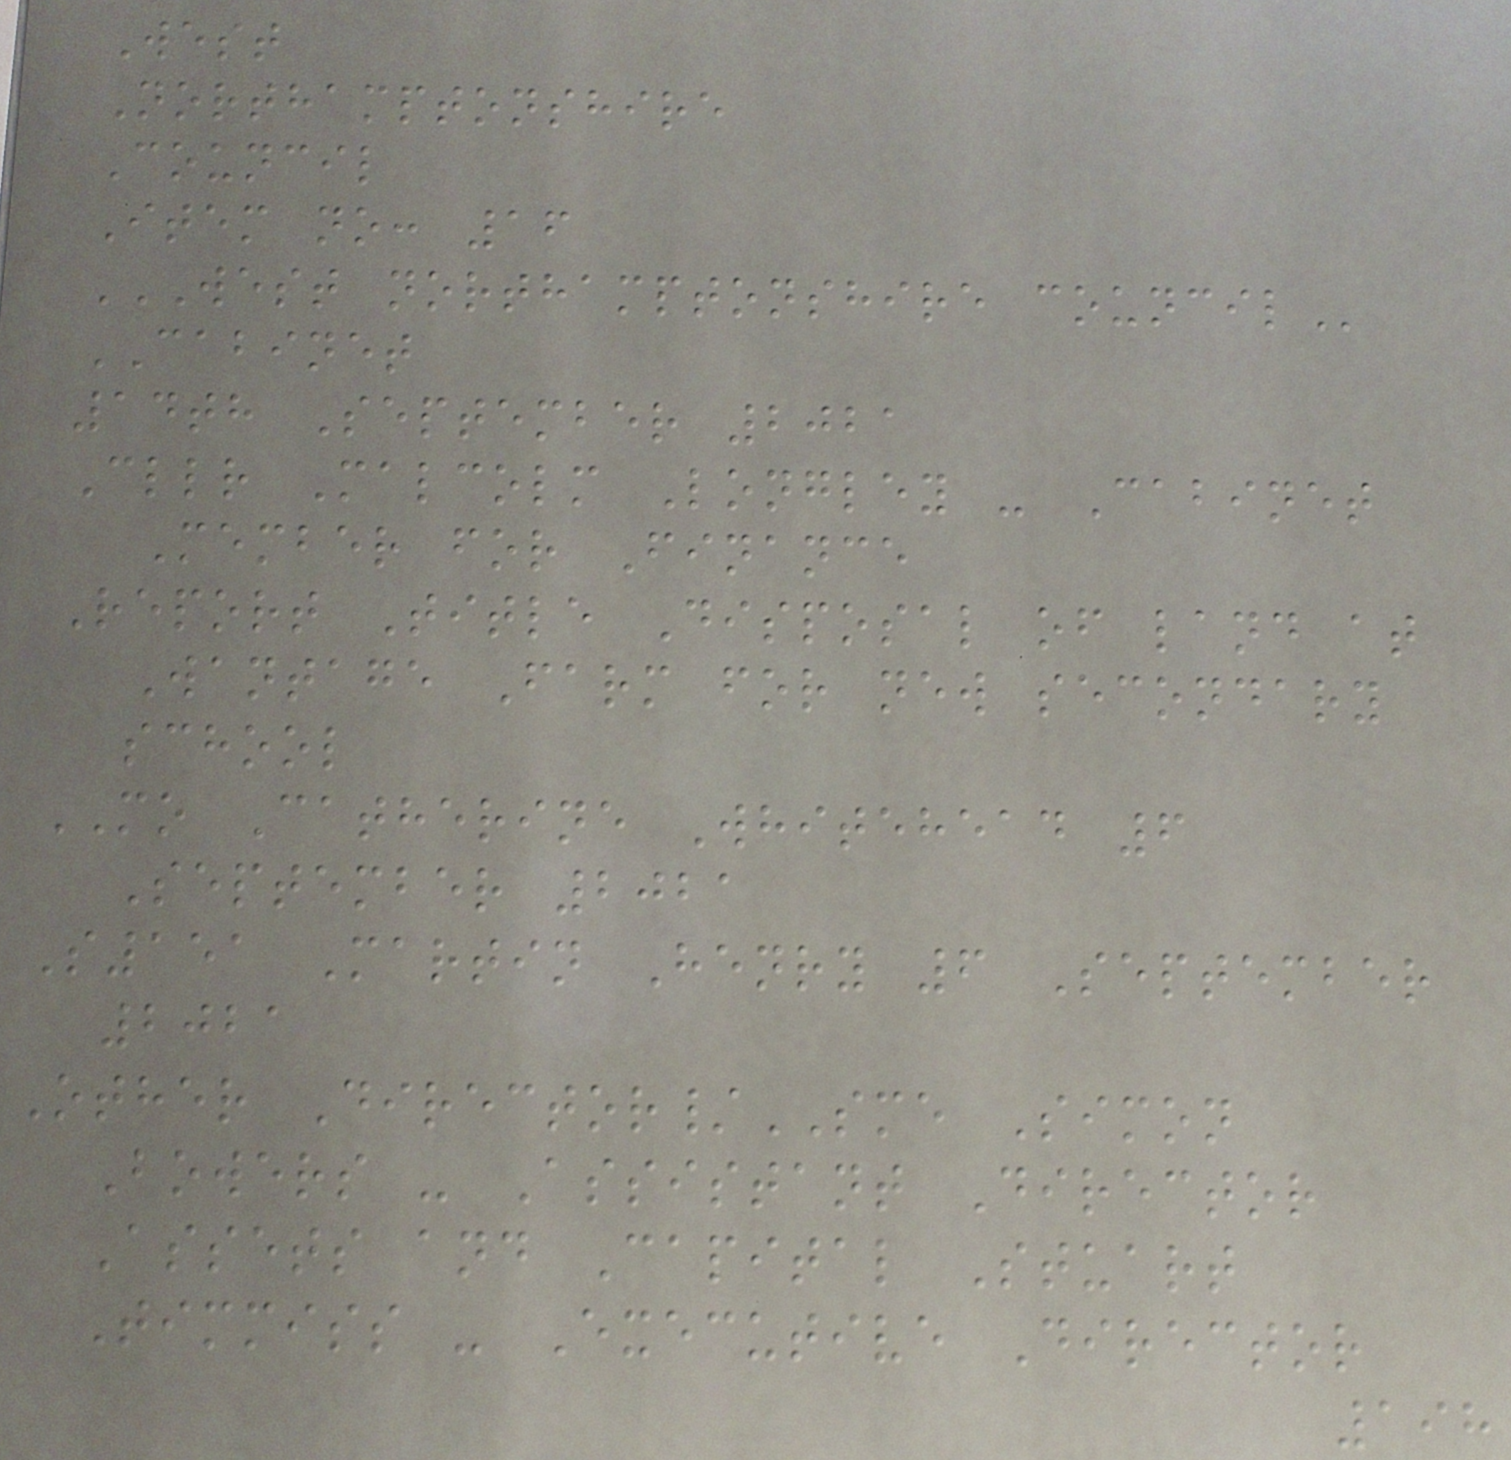West
Northamptonshire
Council
Item no: 16
WEST NORTHAMPTONSHIRE COUNCIL
CABINET
14th September 2021
Cllr Malcolm Longley - Cabinet
Member for Finance
Report Title Disposal of land at
Wantage Farm for new secondary
school
MO Catherine Whitehead 6
September 2021
S151 Martin Henry 6 September
2021
Other Director/SME Simon
Bowers - Assistant Director
Assets and Capital Stuart
Timmiss - Executive Director
198
